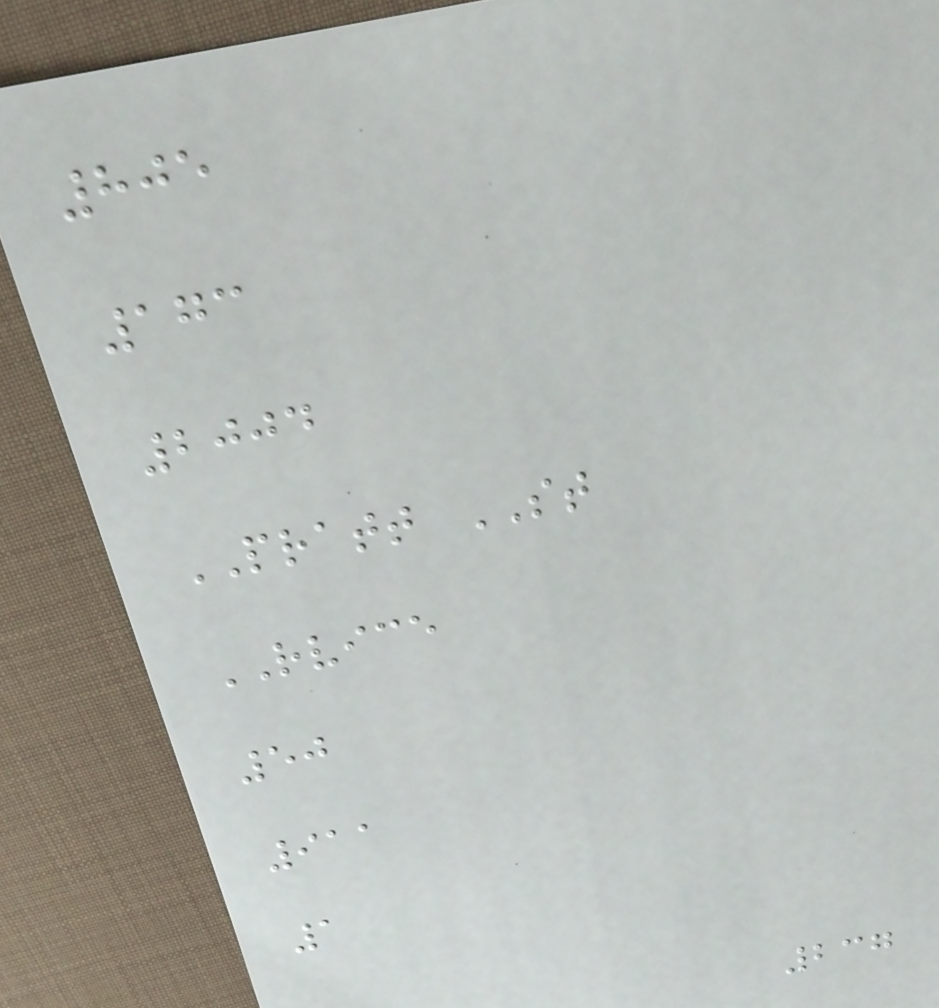805
173
2004
PRATT ST
RVICE
50
911
1
237
